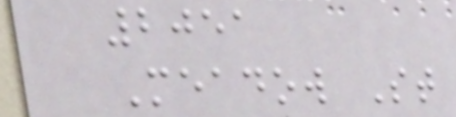2051
Meadow St
